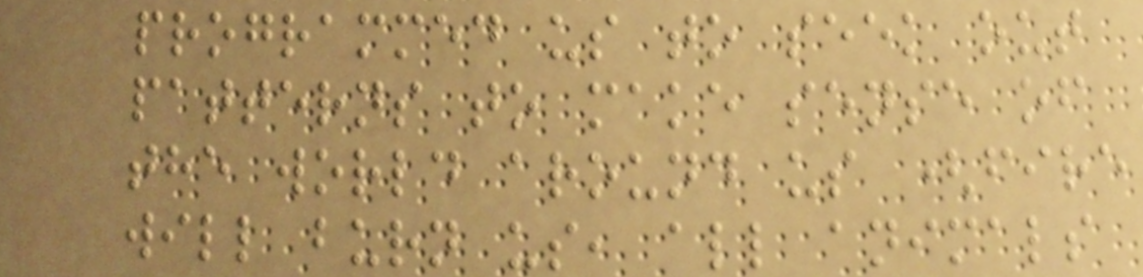programmed us to seek out
patterns to make sense of
the world around us (fire
will burn us, all animals
